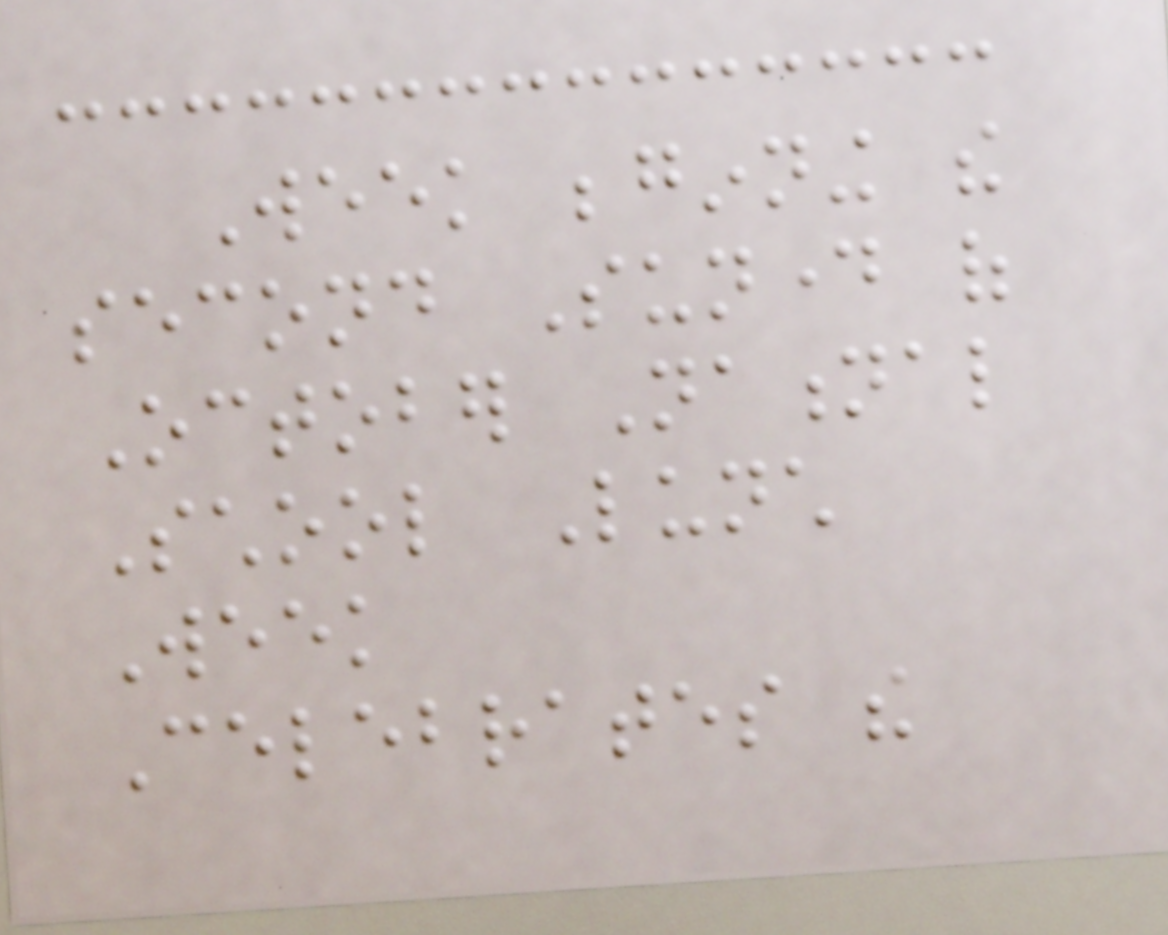Week beginning the
second Sunday of
October National
School Lunch
Week
Celebrates the
